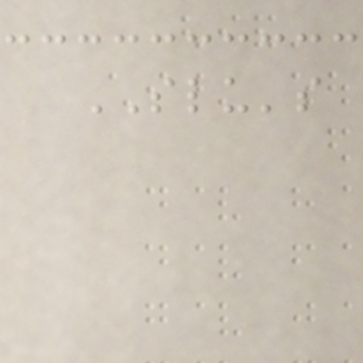SLU's
